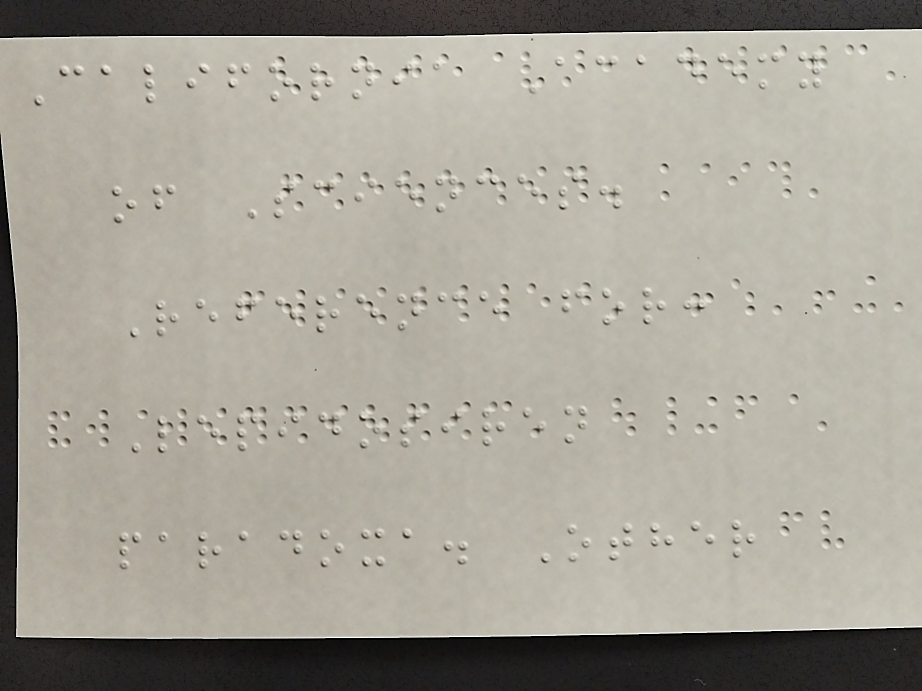California Academy
of Sciences.
Reference for:
Lepidosiren
paradoxa. Other
